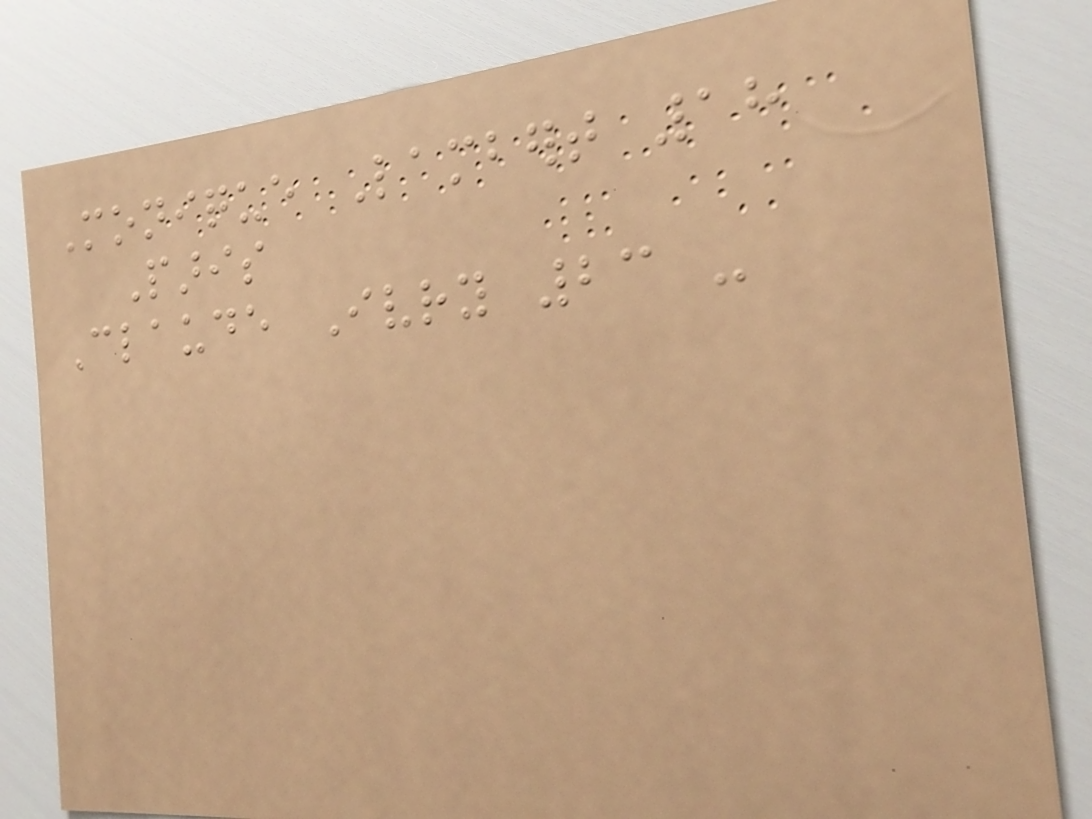Monique Lambert 18
Paris
Claude Ivry 23 -
